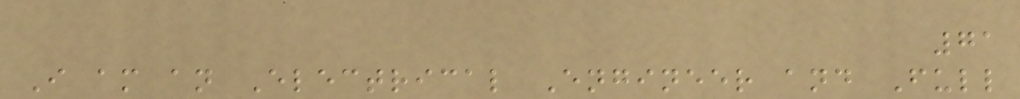71
I am an Electrical Engineer and Full
